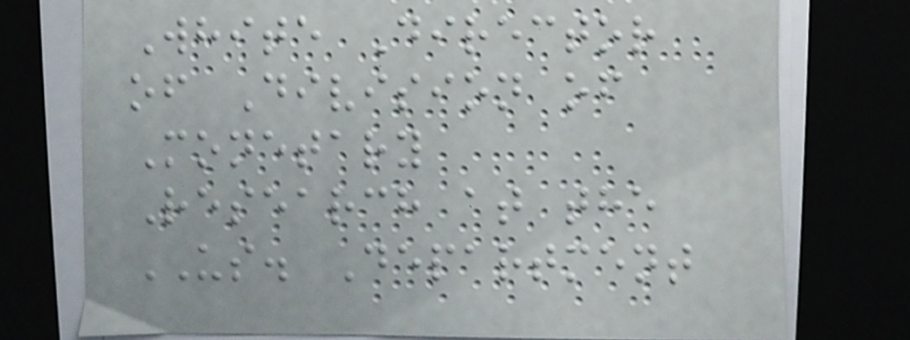White Director
of Division of
Monetary
Research at the
US. Department
